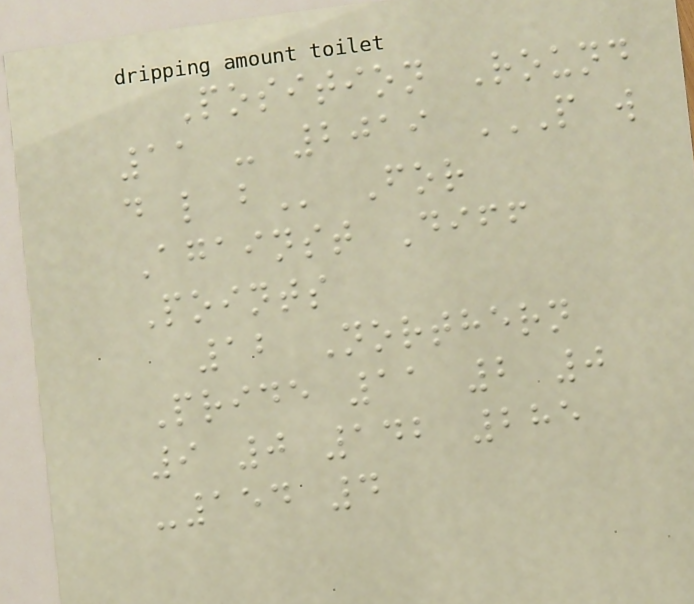Position Round
11 - 2019 P W
D L B For
Against Diff
Points
12 Northern
Pride 11 2 0
9 0 142 285
-154 4
